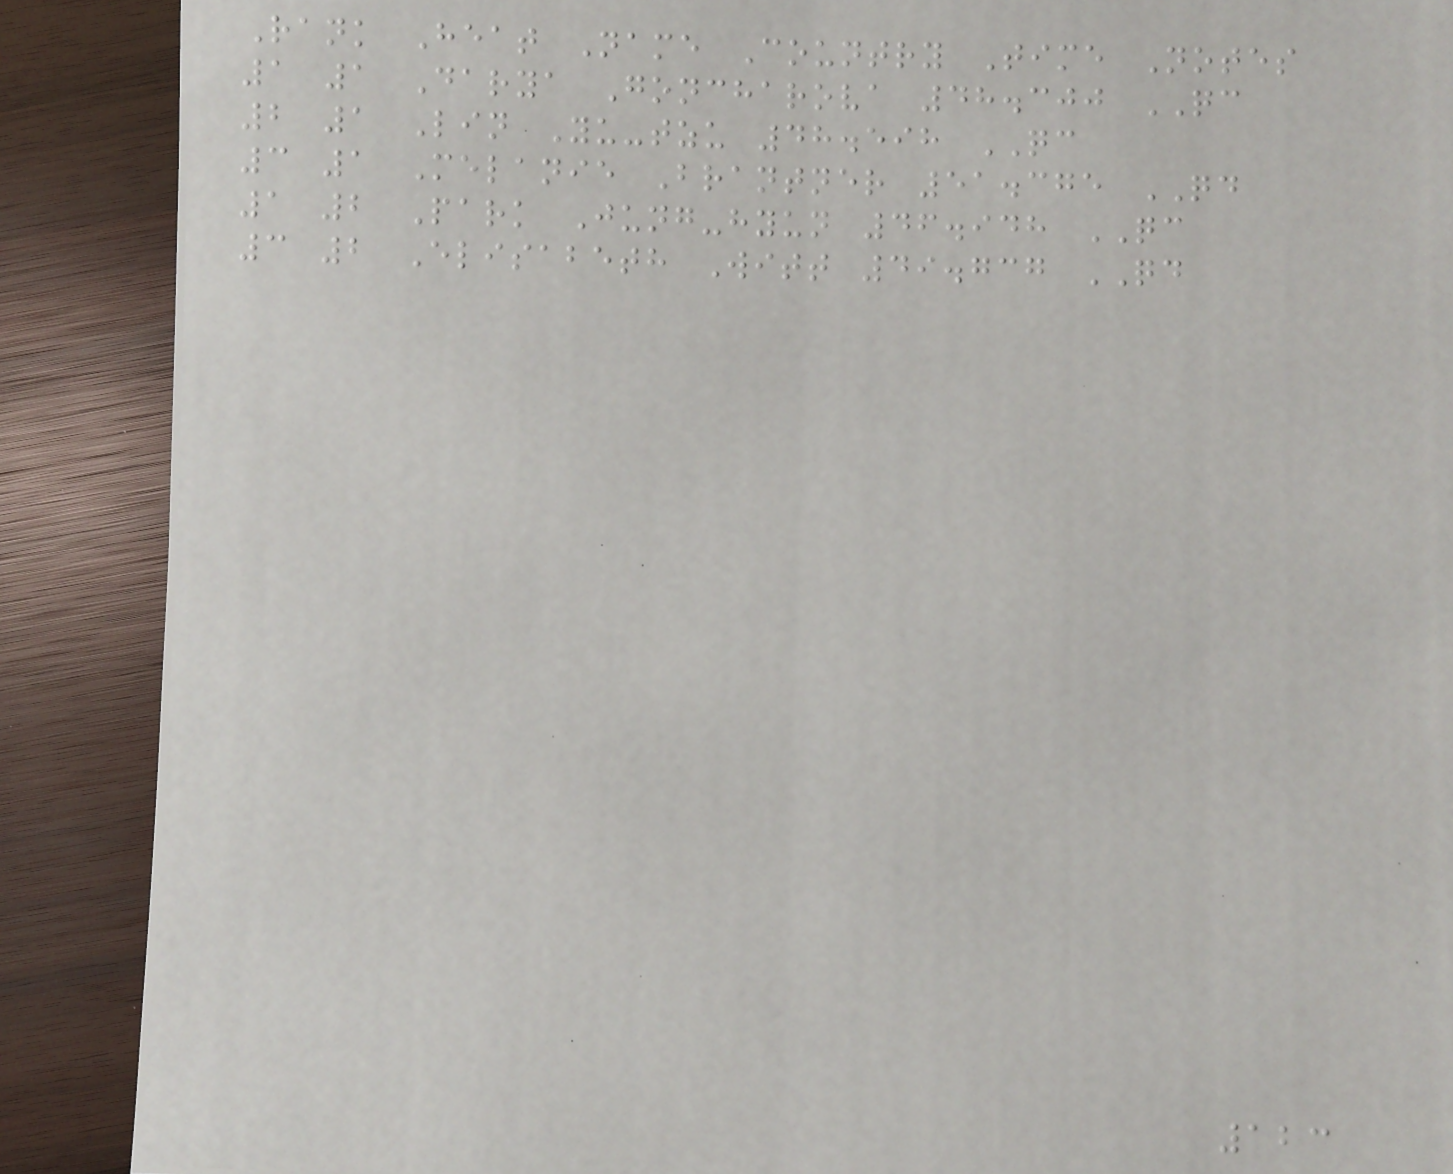Rank Heat Name Country Time Notes
1 1 Darya Goncharova 48.300 QC
2 1 Lin Yu-tzu 48.598 QC
3 1 Melanie Brantner 51.375 QD
1 2 Park Jung-hyun 46.948 QC
3 2 Elisabeth Witt 49.737 QD
123
